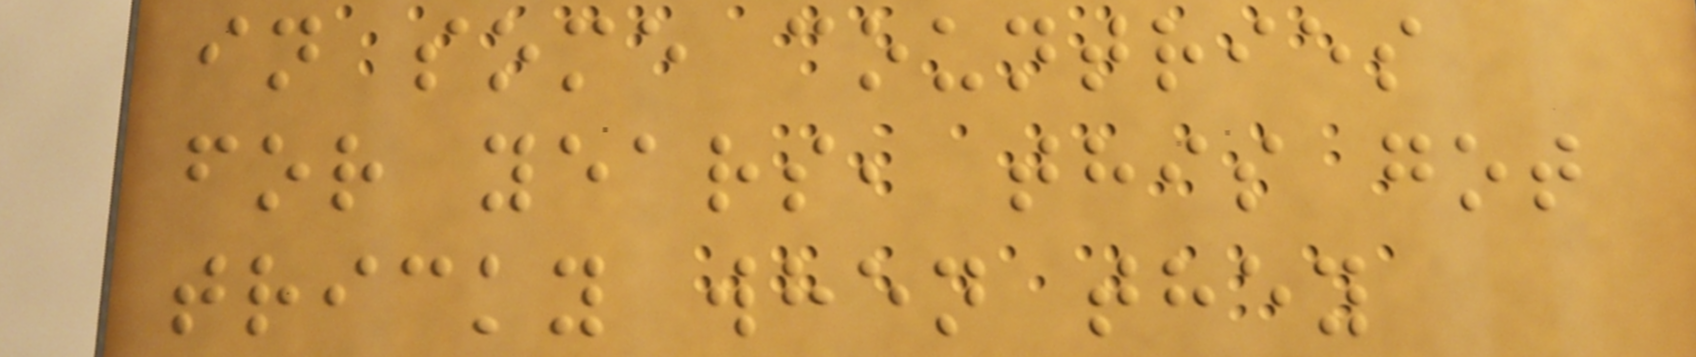in some countries
for years, this got
tricky when they
